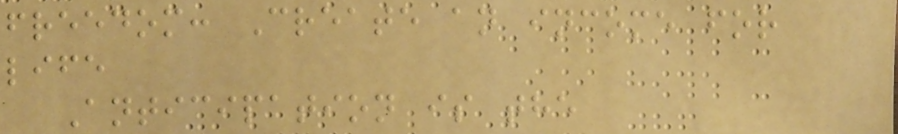freedom: Create an income for
life
Anticipation is the
